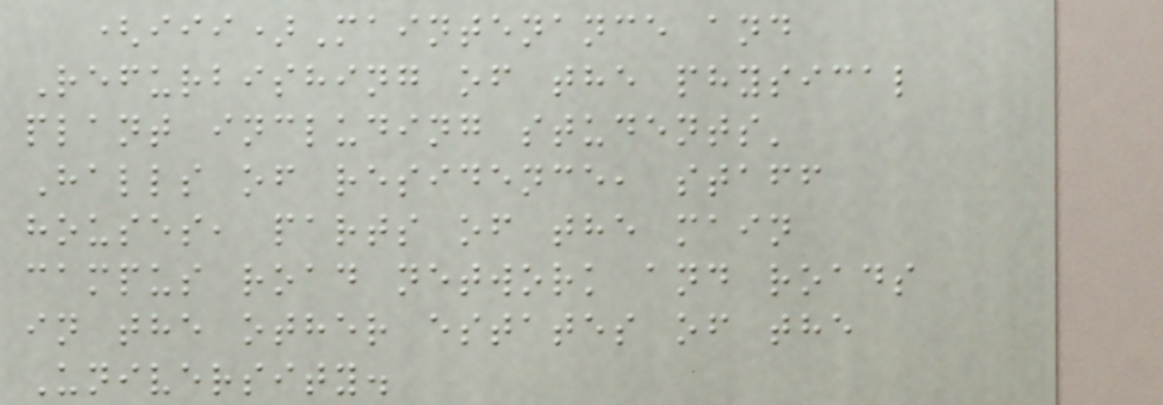(iii)Maintenance and
Refurbishing of the physical
plant including students'
Halls of residence, staff
houses, parts of the main
campus road network and roads
in the other estates of the
University.
